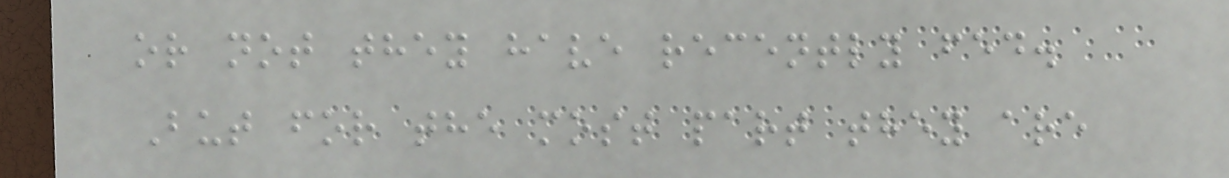or not they have recently fed.
But for the most part they are
